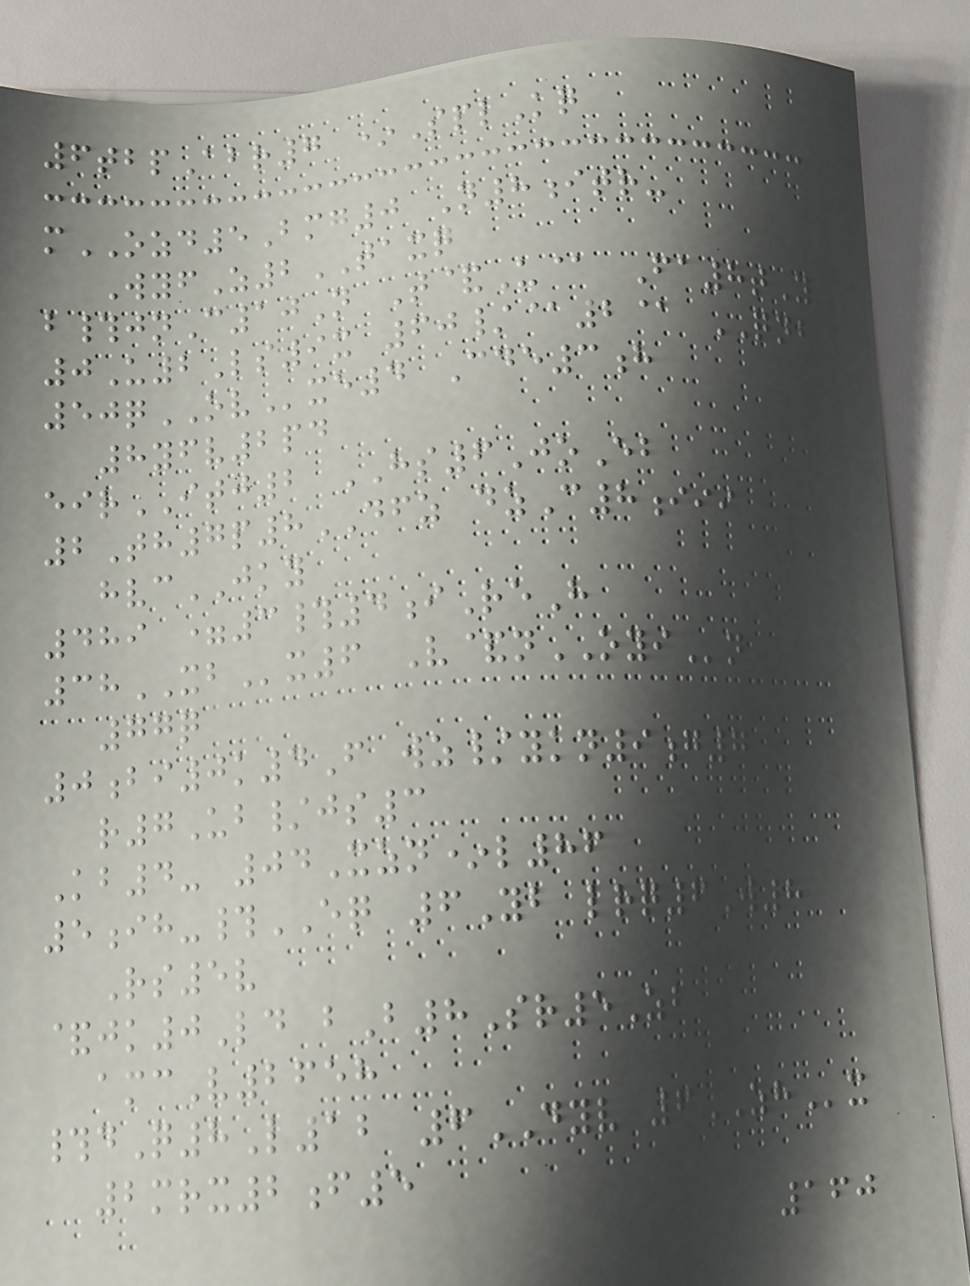6tbpAbr7 *SplKq
mOZD5Bmg0 N8itr-
WyfZ2TAXQ
b#jnC10N T&U@ Fa8tY
0U2Ls9x 60/@2@ QNB
50qOVxe4 Cde3h
8yfv2pd
eirITJ2 HS6JoEb
2Th7p8DFZ dzC8iii
hvcJKY
489 =3#4iReH
38XBx6 V&nOYIn
77q
0bi0k4F wz/ykn9g7
r7Ub/js3
Kb4- 04Xzn*l86
5ih-#EQ 6Yb lrq6W8
Rs5v
&jk0Ld bB8Sr5Zb
amcV2658
#dQ8L12 6DYV 6ZHx
2mrx2f5
160
